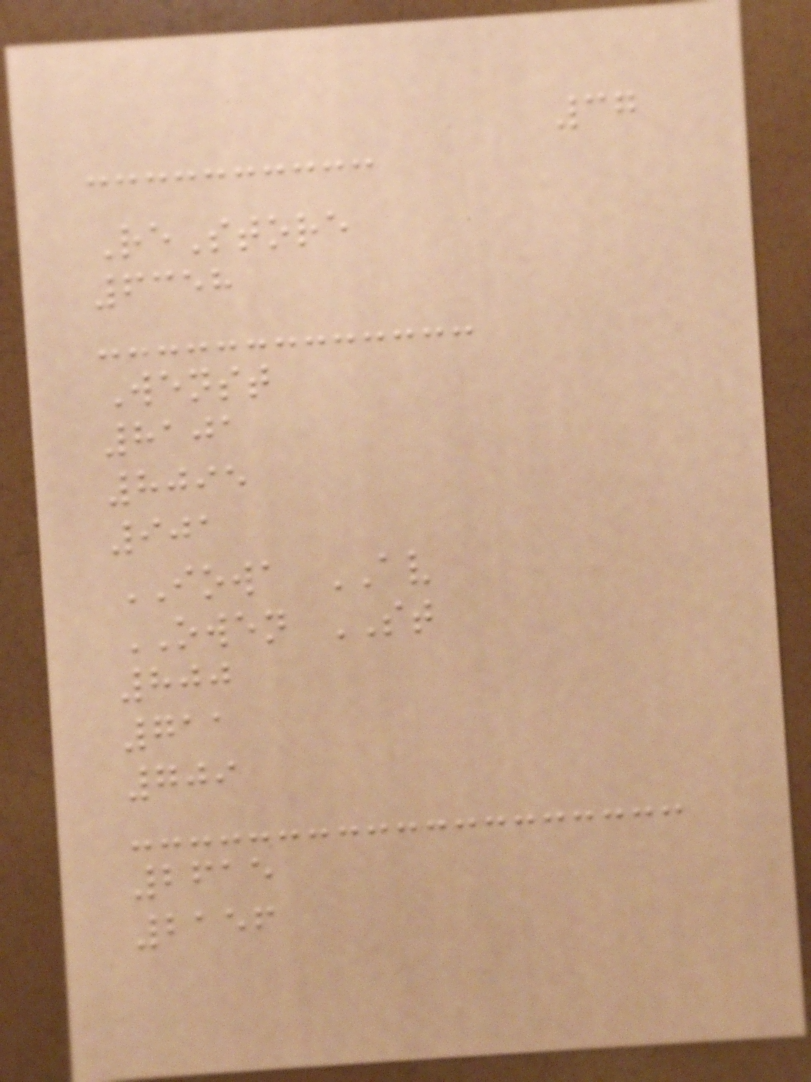37
ReStore
6358
Wenst
8101
8095
901
IOWA AV
OWEN ST
800
711
709
2615
2156
